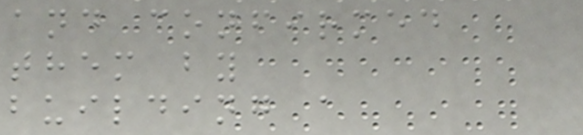and confirmed
them by
building a
